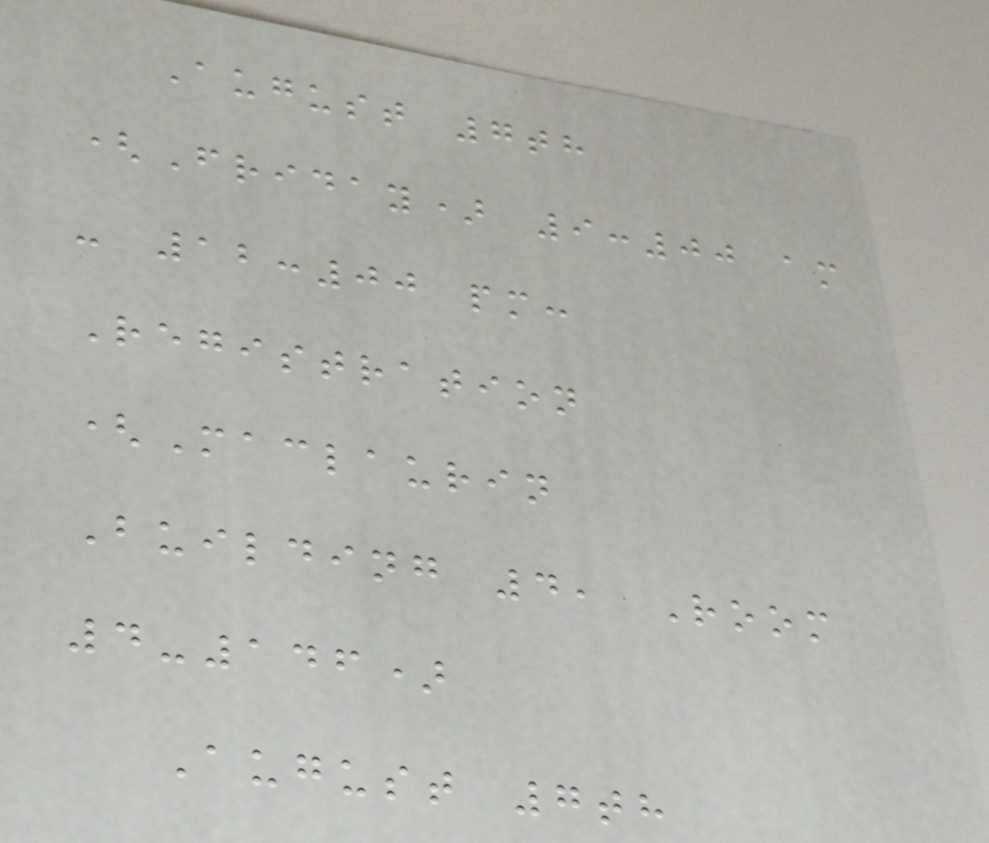August 7th
(Friday) 9:00 am
- 12:00 pm:
Registration
(Maclaurin
Building 4, Room
4-146)
August 7th
